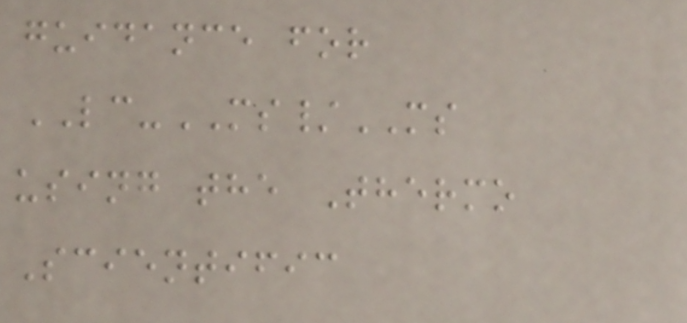guidance for
LC-MS/MS
using the Thermo
Scientific
